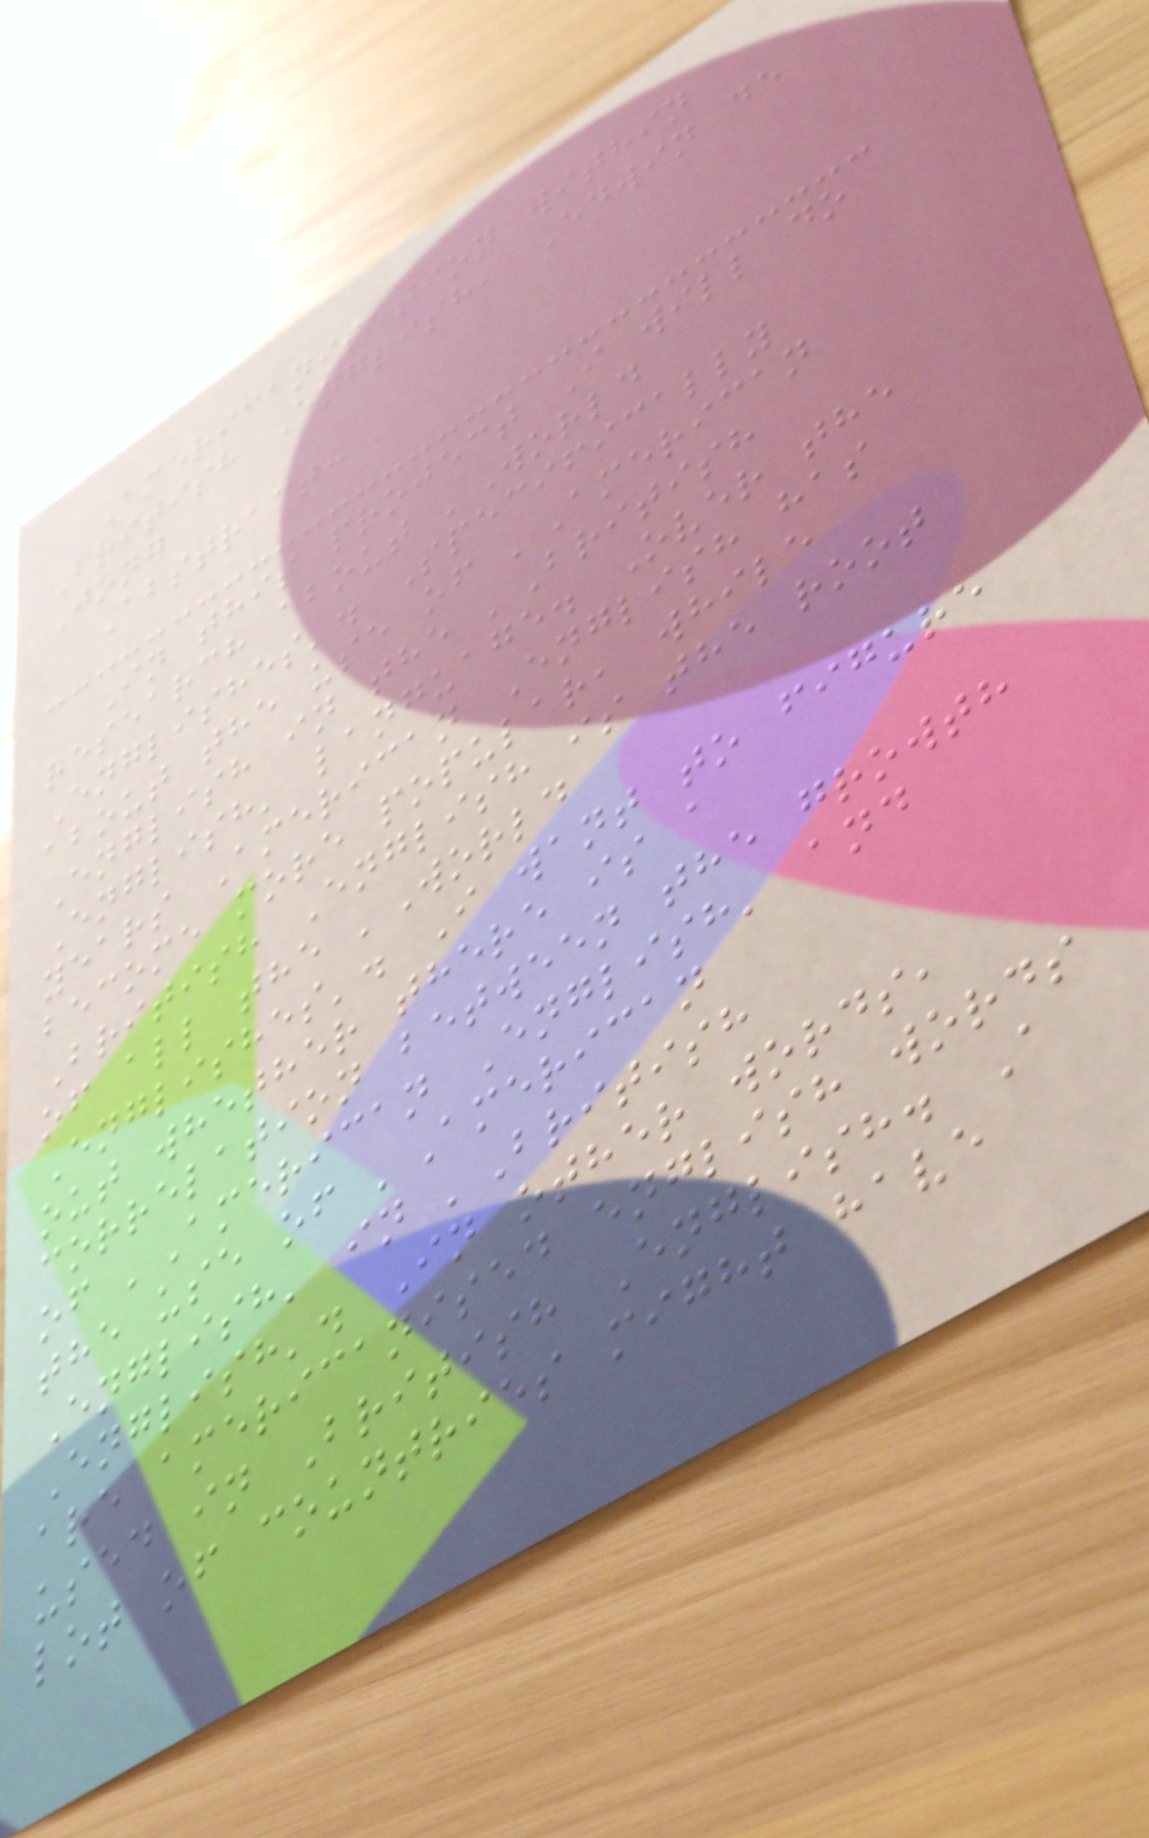Americanisation within
British English, Edwin de
Jong
Abstract:
In this project I will do
research about 'World
Englishes'. Specifically
about the use of 'American
English in the 'British
English' language. Over the
years American English has
become more popular, while
British English is the root
of all the 'World
Englishes'. I want to figure
out whether there is a
correlation between the growth
of 'American English' and
the use of 'American
English' in 'British
English'. In other words,
are americanised english words
used in British English. A
lot of countries might have
